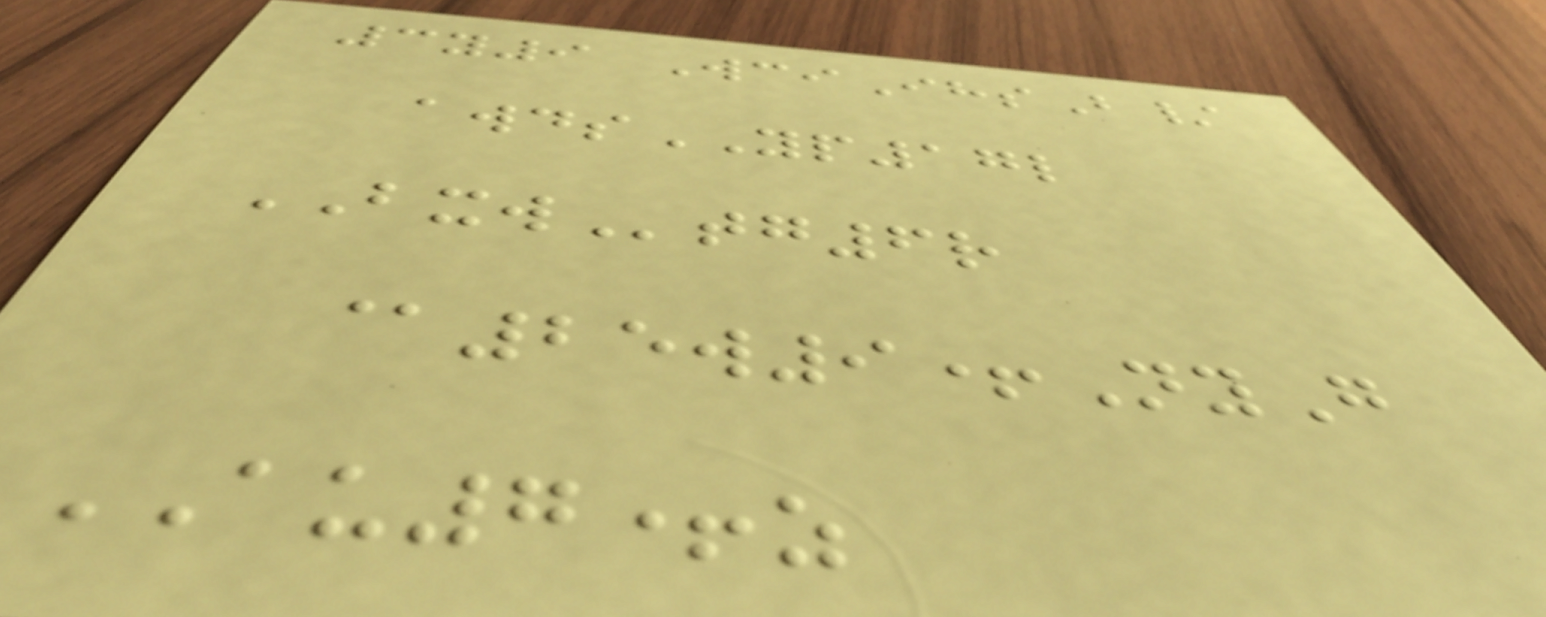3y9 WciIhsB/
awdsYP17l
BXWtg6r
@25w9+NyG
AU7+z
